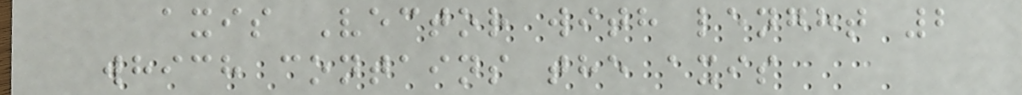axis Vector with lenght 2
which contains the axis
